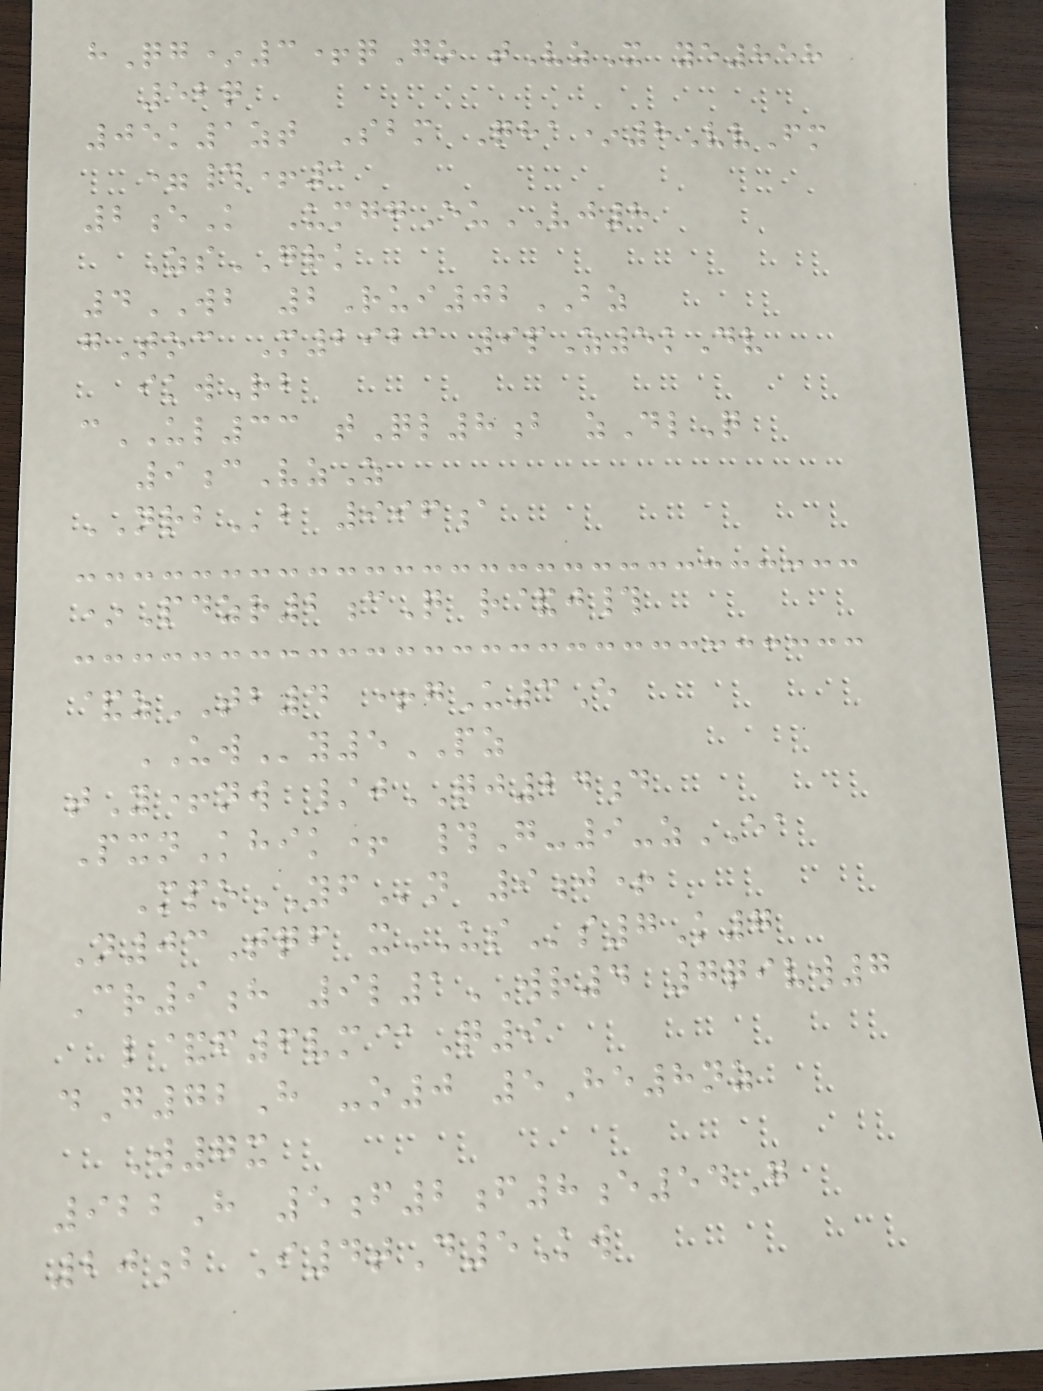hQg*3+qGo tVzX ye858
52q
05k1zt Sbm Qha*8VvFm
=#+1
2eK UmggEuVJ8
ZsGRK
4WB 2Rui02BZ
gToc M2923 9pZ5kDv
ikwRb
cUL33 tQl8b zDlQ
9cVzZ
NRBb 996a
*Pdzr2cQ r&j#
&zTB4 +gU3E
UWy5PZ
tY+nw /jQJ24d
PxnKhik+ #G-9-zEA
MpoYFn 9j+
N03Tqf xUSs7K7
Cr9h 9l1WR4 7qivw7
l&f6vm@Q9
dG72H -o0 5He8nz
W7x
922H 5f2f8e54G
20b I4tD5Kw
